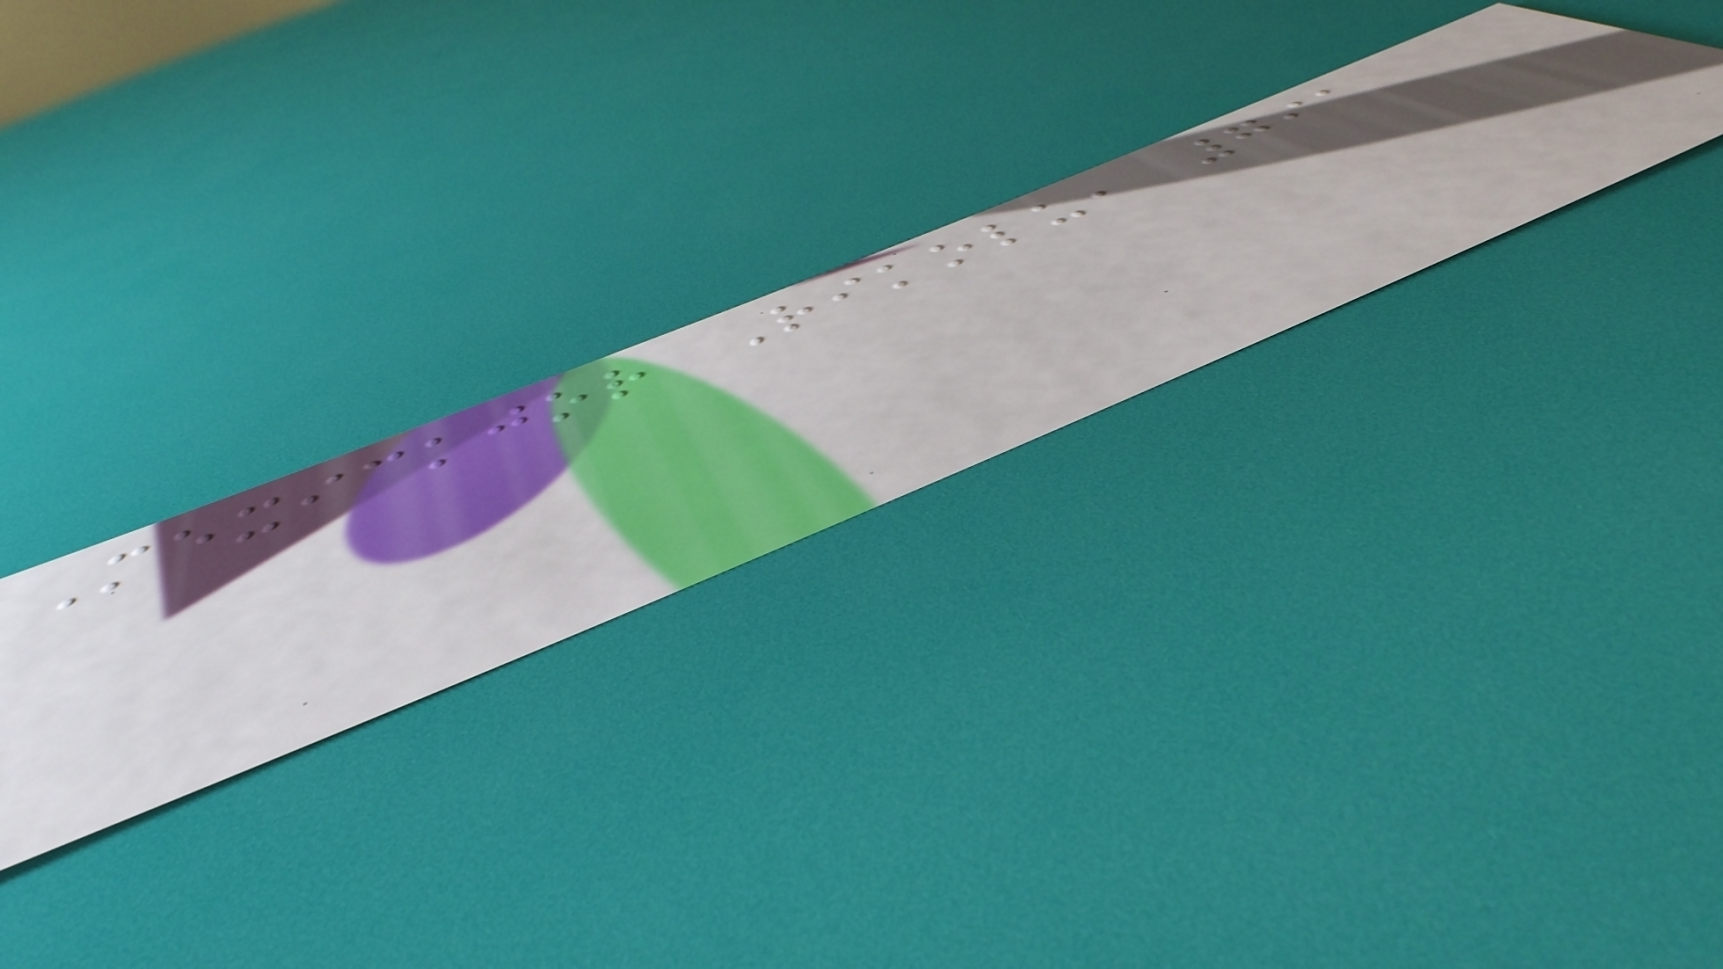Mexickjor Rikolu, 791
